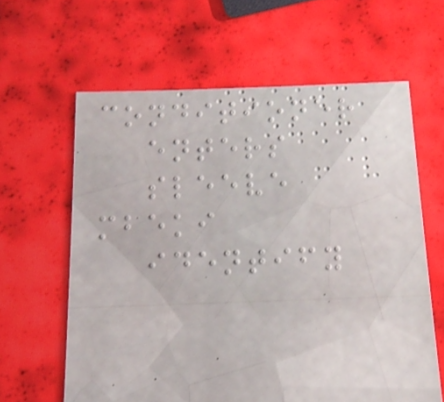conditioner
enters
sleeve
mbeki
identify
